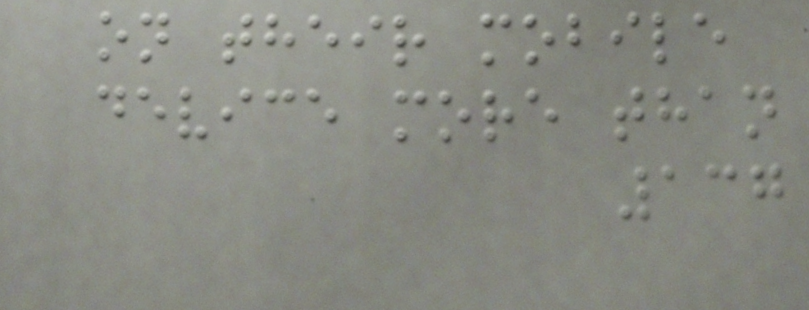on their mobile
device more than
137
